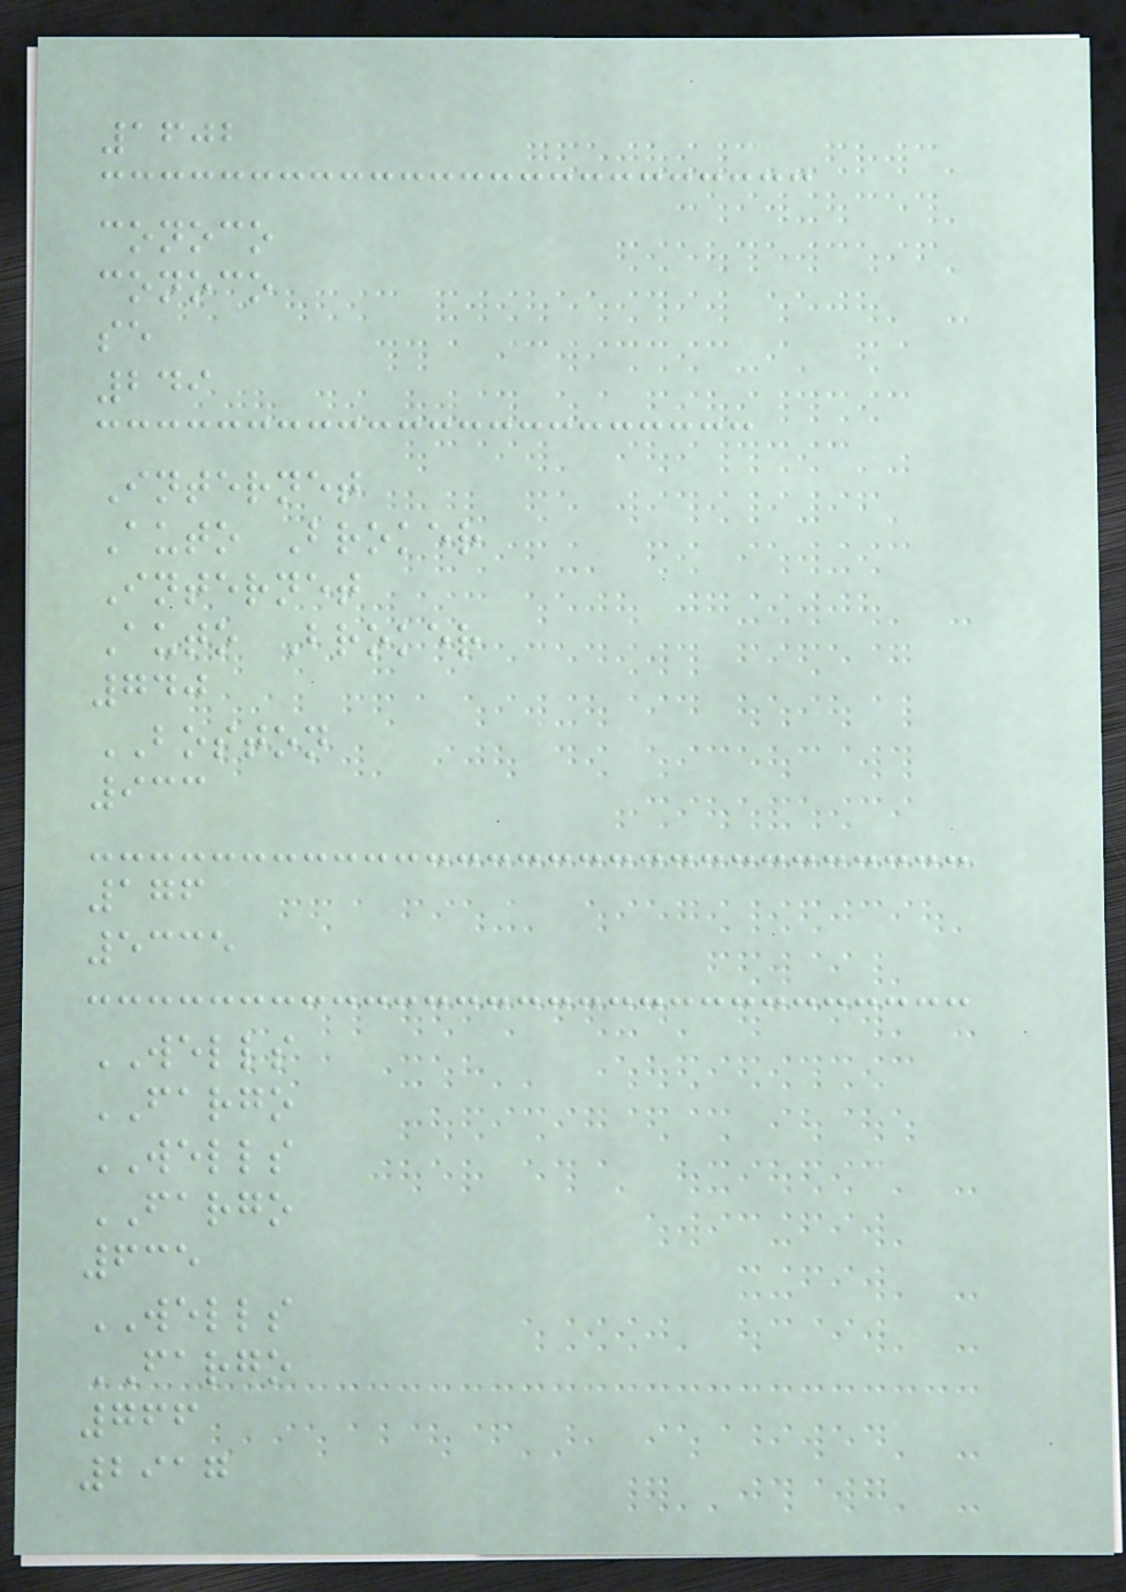1602
conoco
conoco
se
249
Internet
Auto Broker
Internet
Auto Broker
740
BOSTON
933
176
5335
WELLS
FARGO
WELLS
FARGO
635
WELLS
FARGO
766
2917
